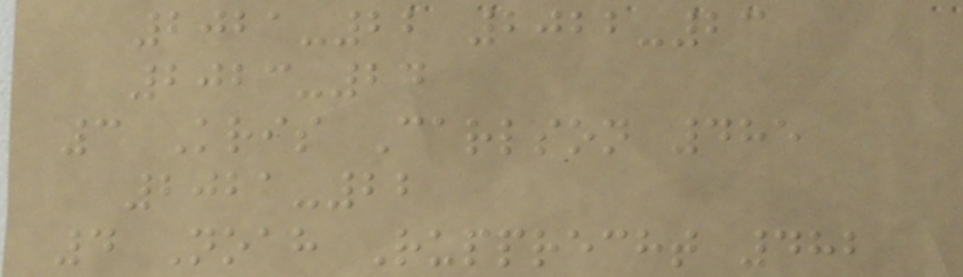2021-22 2022-23
2023-24
3 Kris Carlson 485
2021-22
4 Noah Rupprecht 482
